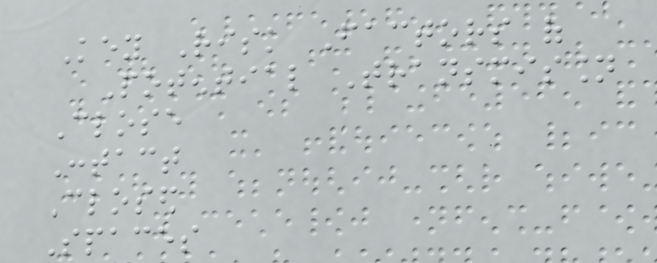Key Risk Factors of
Potential Transmission
Close
Contact
Closed
Spaces
